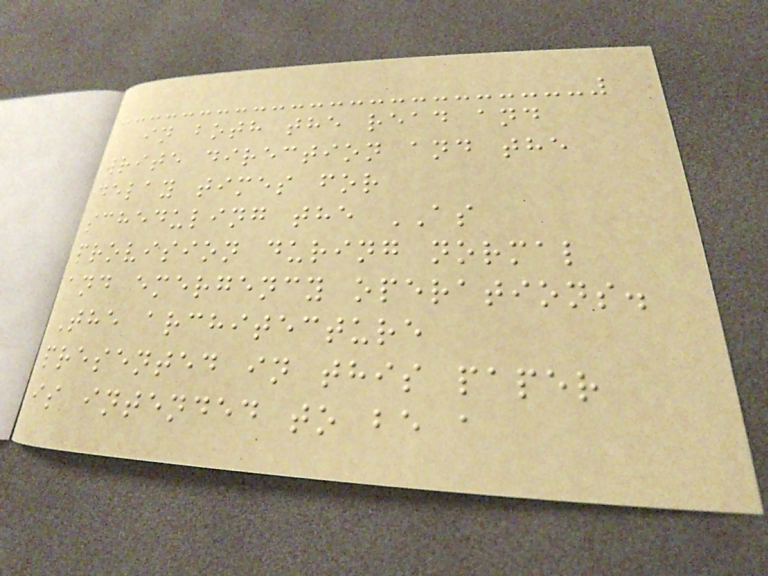in both the read and
write direction and the
delay times for
scheduling the AS
provision during normal
and emergency operations.
The architecture
presented in this paper
is intended to be a
